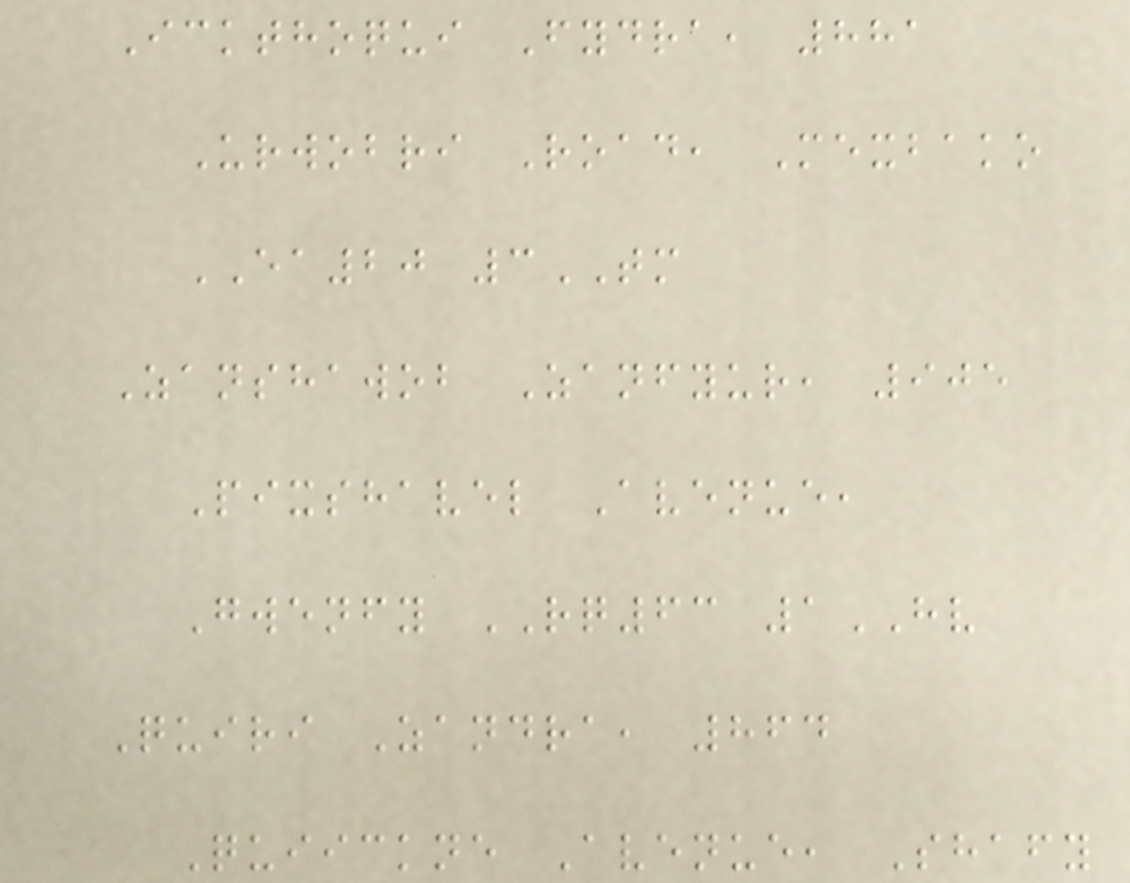Ickthoqui Fydra, 881
Urwobri Road, Mexbako
EA20 3TM
Zanshawob Zanfyur, 905
Pixshavel Avenue,
Gwenfy RQ63 1HV
Quiri Zandra, 864
Quiickne Avenue, Shafy
